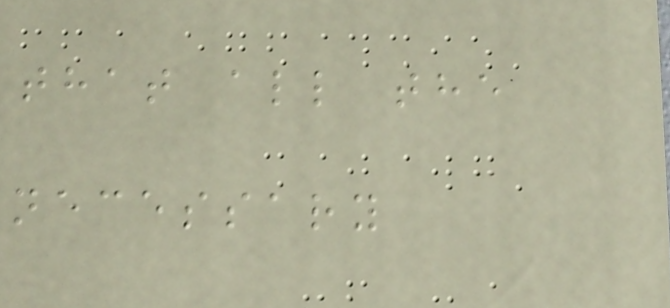that all the
necessary
